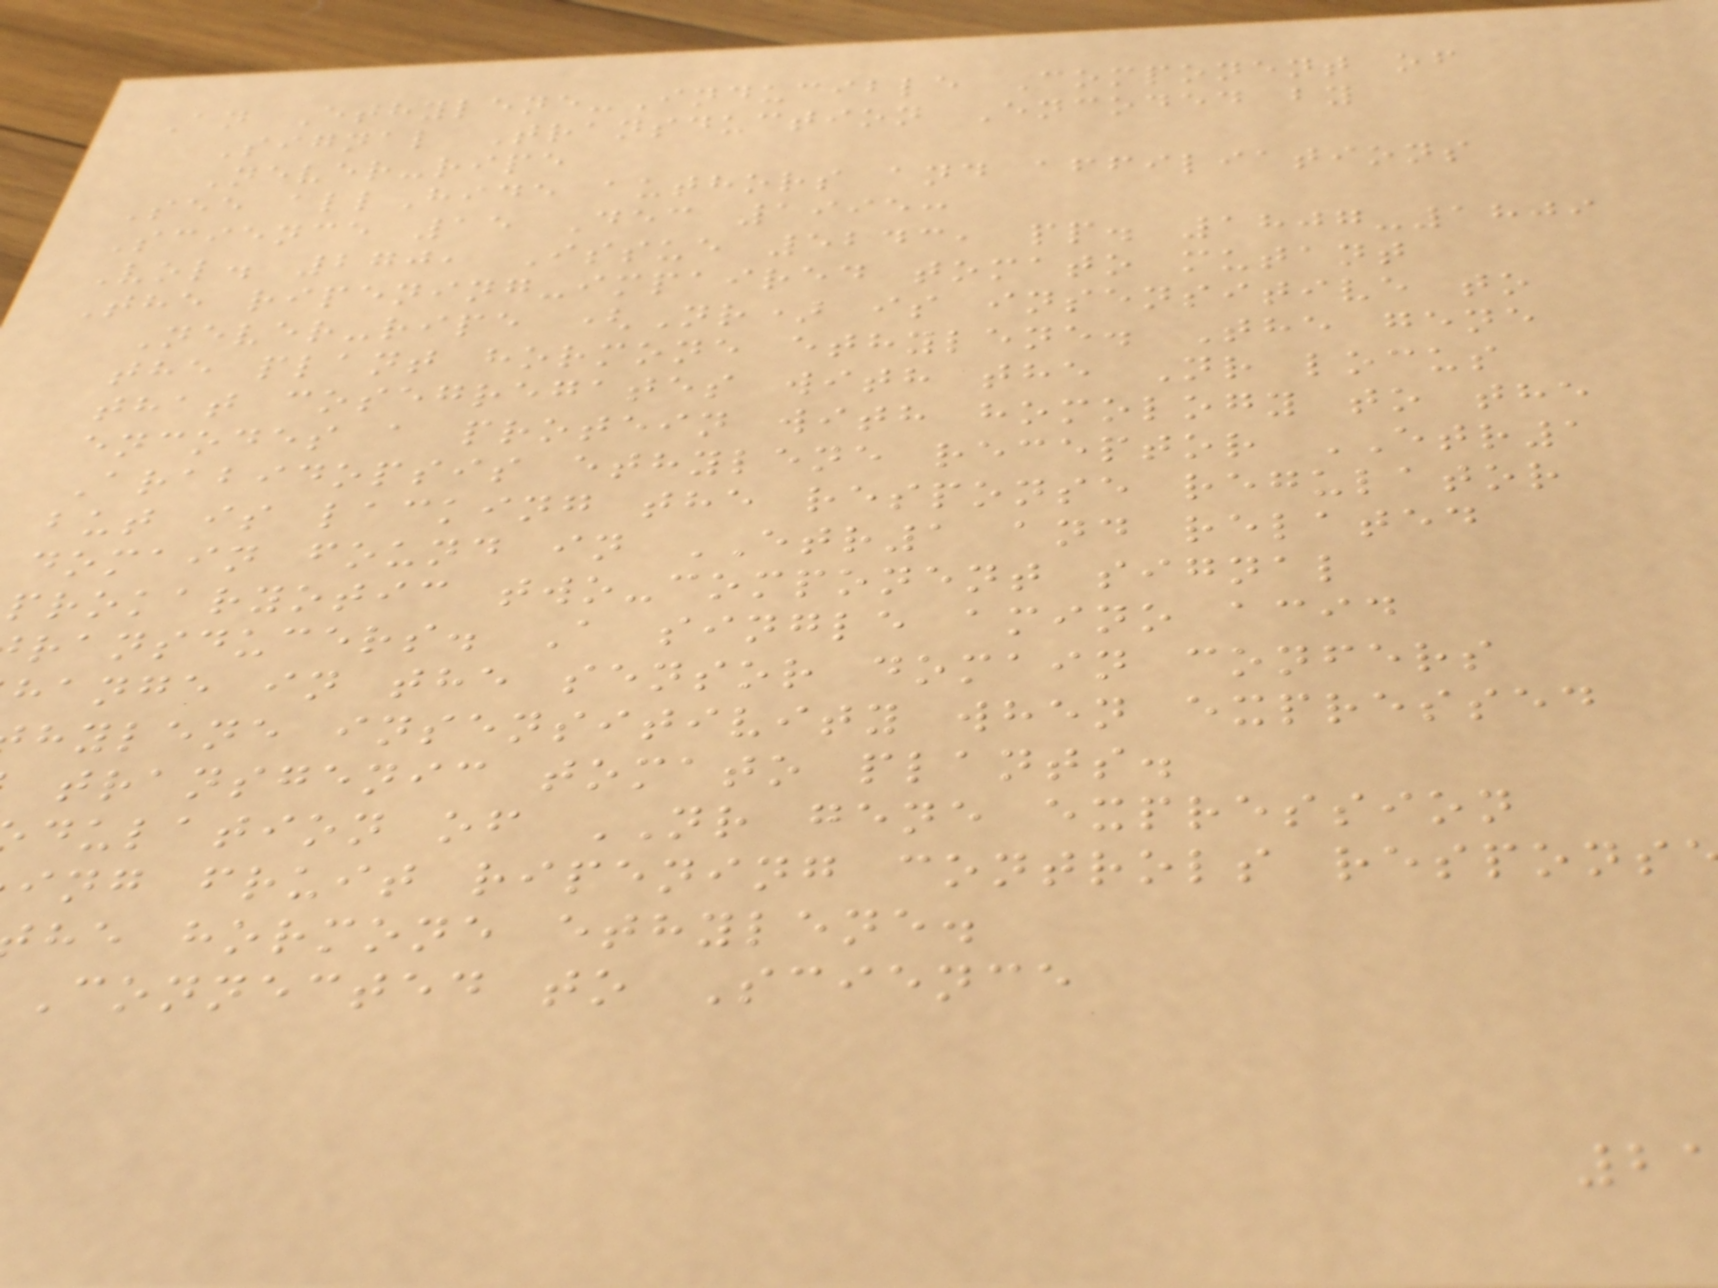An Ethylene-Inducible Component of
Signal Transduction Encoded by
Never-ripe
See allHide authors and affiliations
Science 15 Dec 1995:
Vol. 270, Issue 5243, pp. 1807-1809
The ripening-impaired tomato mutant
Never-ripe (Nr) is insensitive to
the plant hormone ethylene. The gene
that cosegregates with the Nr locus
encodes a protein with homology to the
Arabidopsis ethylene receptor ETR1
but is lacking the response regulator
domain found in ETR1 and related
prokaryotic two-component signal
ransducers. A single amino acid
hange in the sensor domain confers
hylene insensitivity when expressed
transgenic tomato plants.
dulation of NR gene expression
ing fruit ripening controls respons
he hormone ethylene.
Connected to Science
